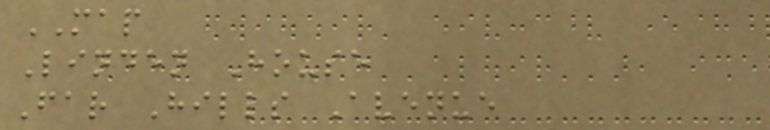MAP
Linden House
Far Hills Avenue
